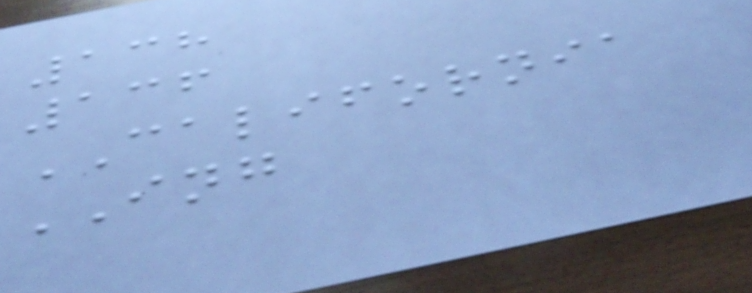138
136
CALIFORNIA
ING
